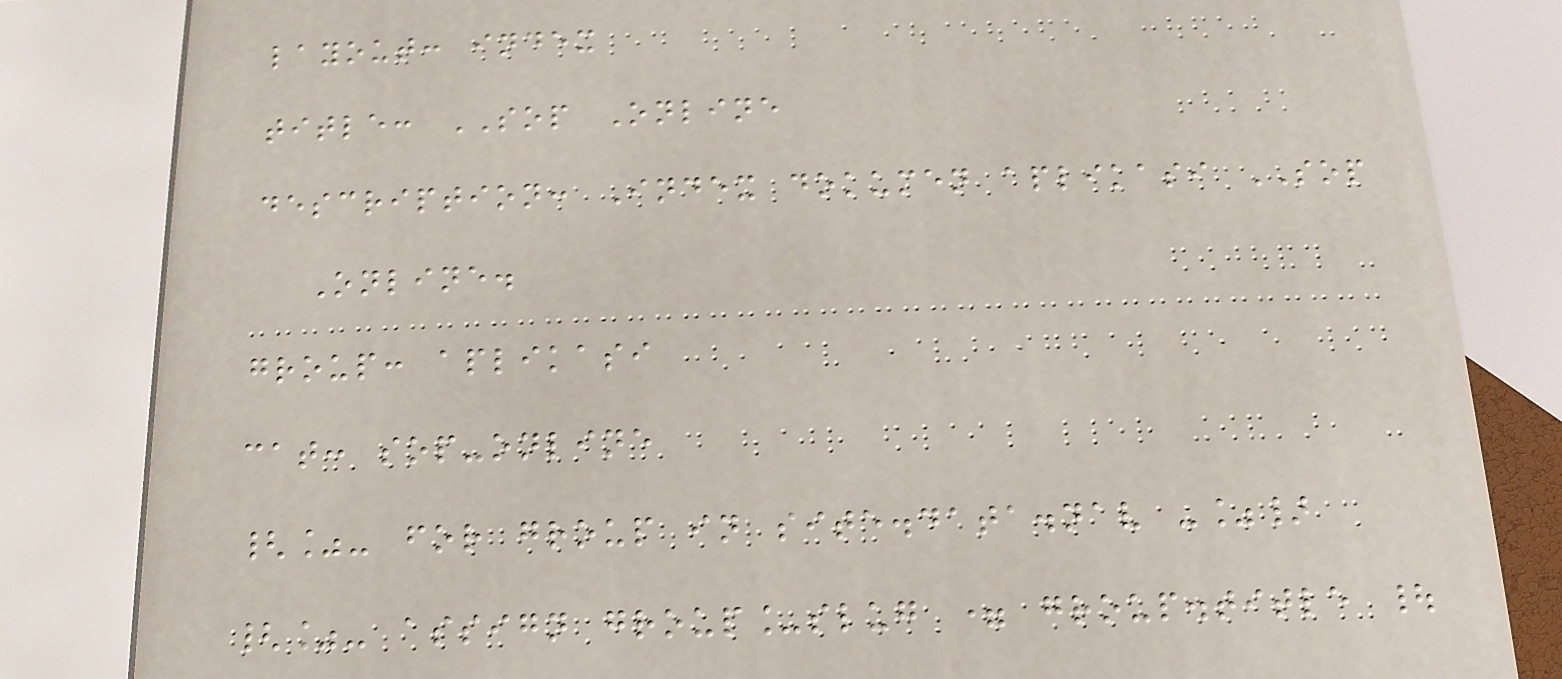layout: index
title: SOP Online
description: Index dokumen aplikasi SOP
Online.
group: aplikasi
cat: sop-online
{%- for group in site.data.nav -%}
{%- assign group_slug = group.title |
